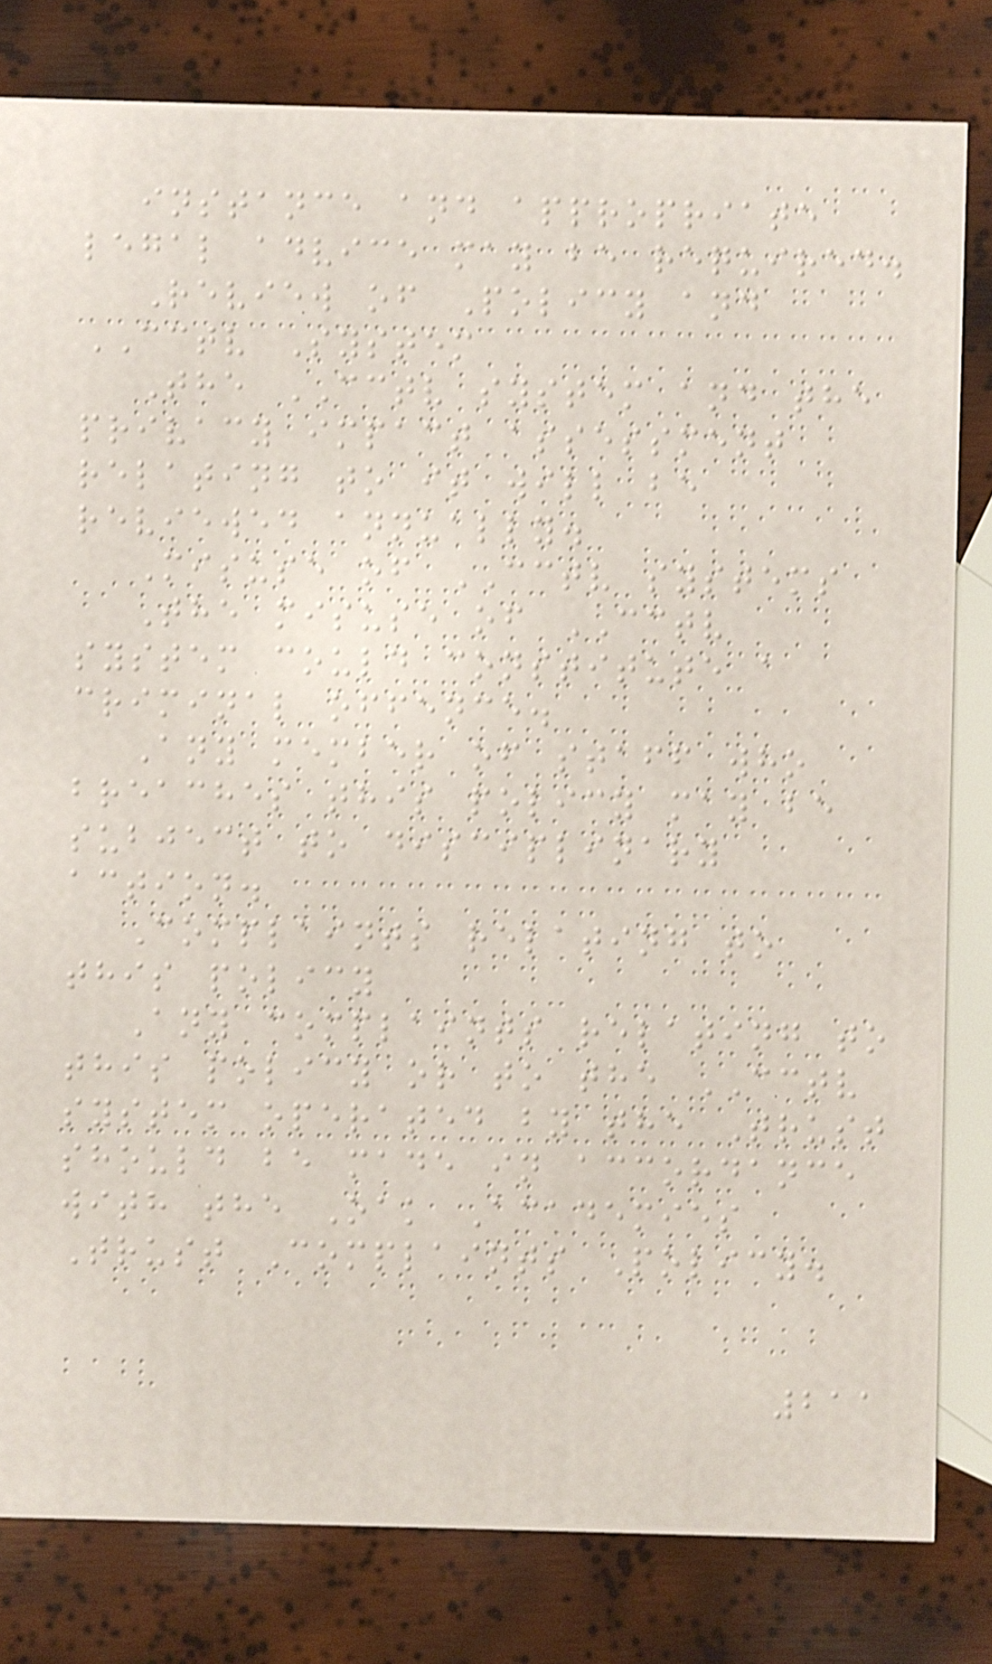instance and appropriate
legal advice may be required.
Review of Policy and
CCTV System
The CCTV system and the
privacy impact assessment
relating to it will be
reviewed annually.
Misuse of CCTV systems
The misuse of CCTV
system could constitute a
criminal offence.
Any member of staff who
breaches this policy may be
subject to disciplinary
action.
Complaints relating to
this policy
Any complaints relating to
this policy or to the CCTV
system operated by the Trust
should be made in accordance
with the Oak Academies
Trust Complaints Policy.
211
